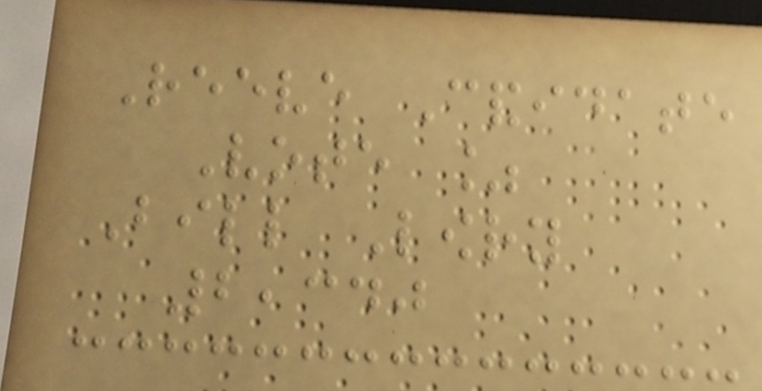Reeve Candidate
Vote %
Bill Lowry
2,340
